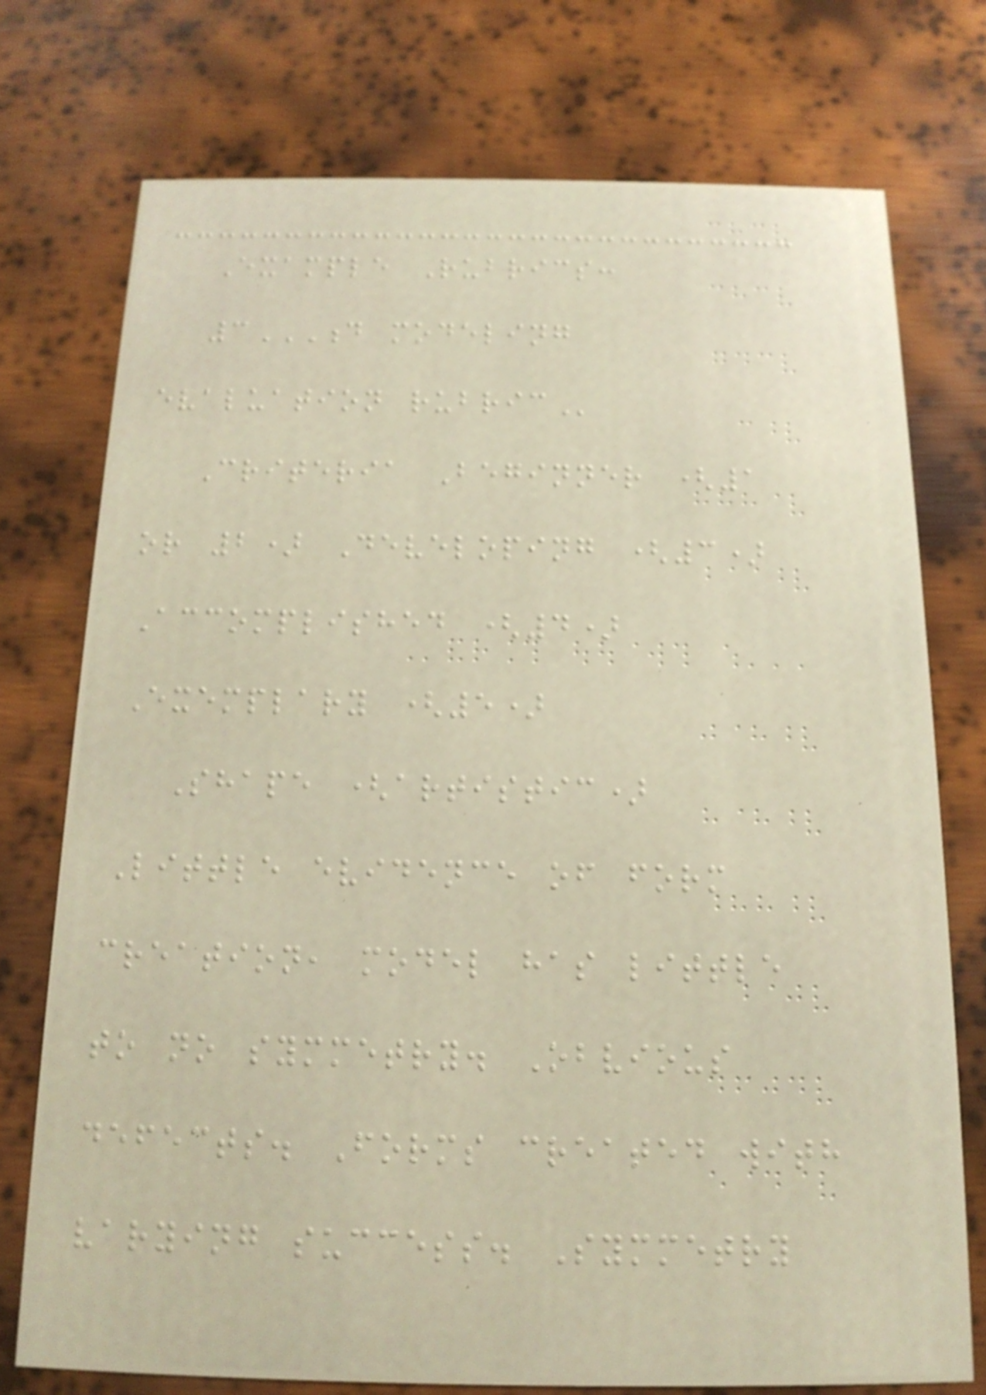Example Rubrics:
3D MODELING
EVALUATION RUBRIC
Criteria Beginner (1
or 2) Developing (3)
Accomplished (4)
Exemplary (5)
Shape (artistic)
Little evidence of form
creation, model has little
to no symmetry. Obvious
defects. Forms created with
varying success. Symmetry
